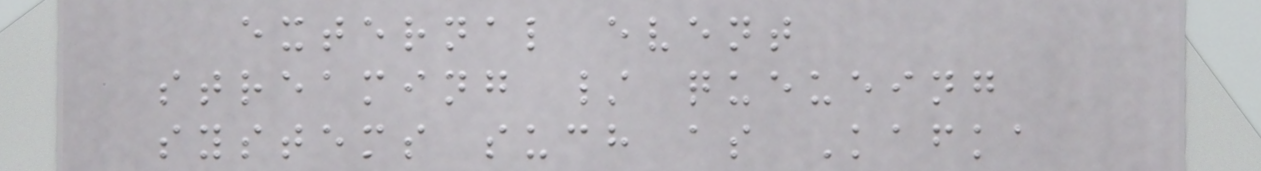external event
streaming / queueing
systems such as Kafka
